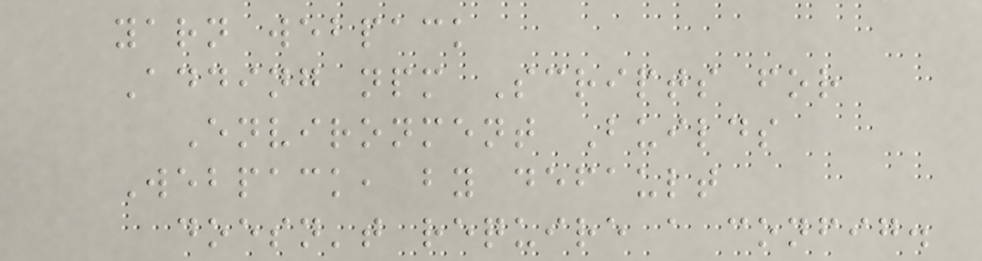yarn webpack
Adding npm Scripts for
Environment Builds
Webpack, by default
doesn't require a config.
